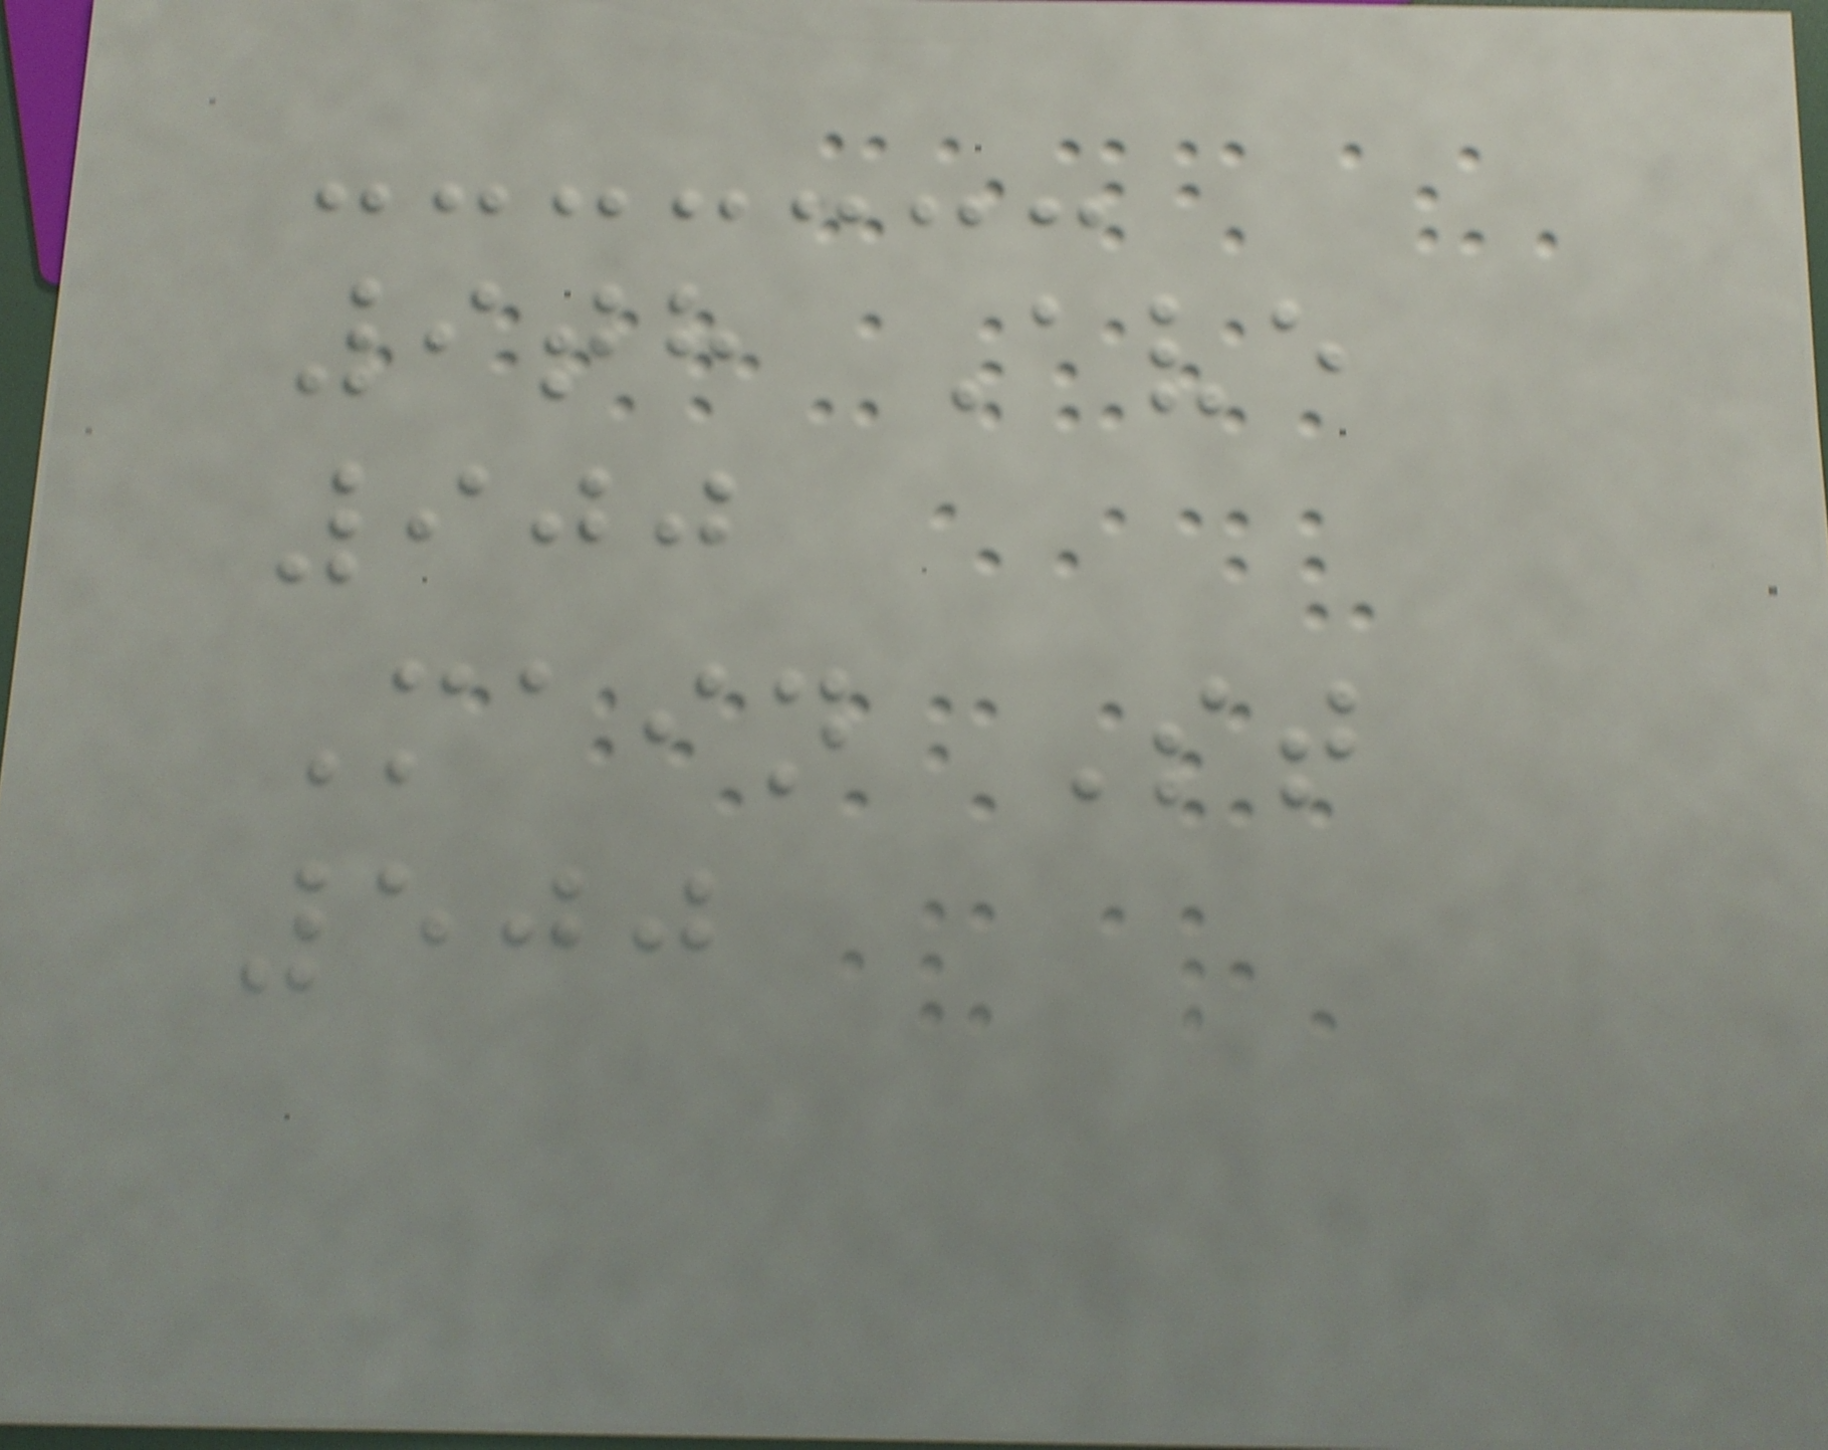9th Ave
900
Main St
500
